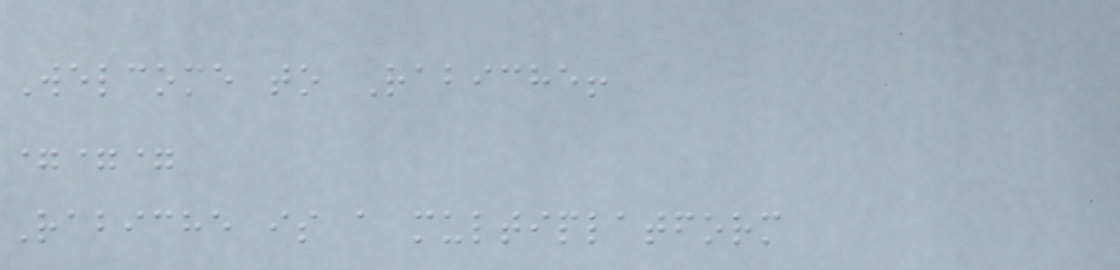Welcome to Rabiche!
===
Rabiche is a multiplatform
